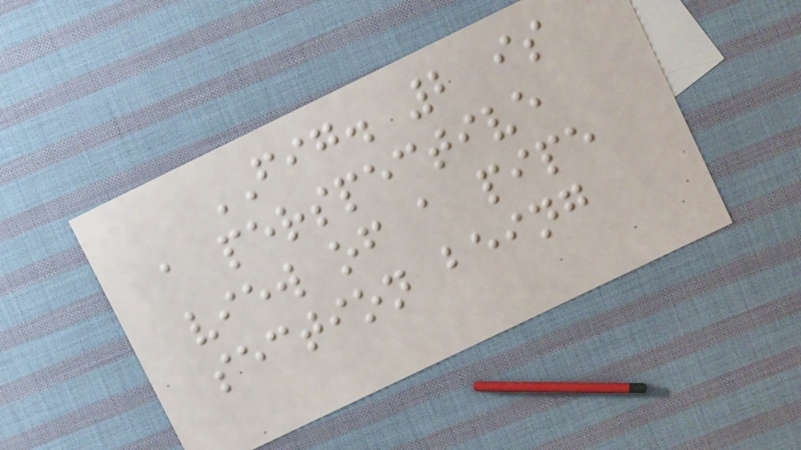FIG. 2 is
a perspective
view of a pipe
section being
